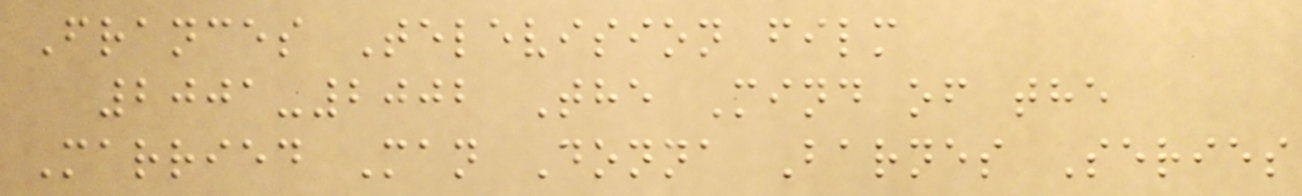Frances Television film
2001-2002 The Mind of the
Married Man Donna Barnes Series
